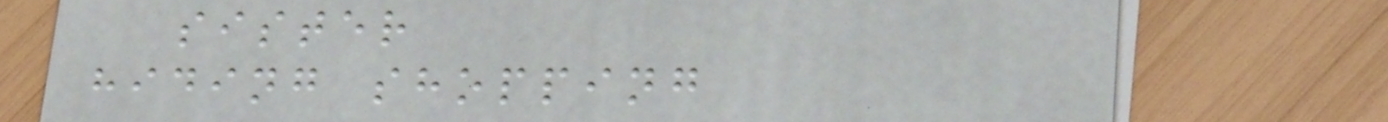sister
hiding shopping
